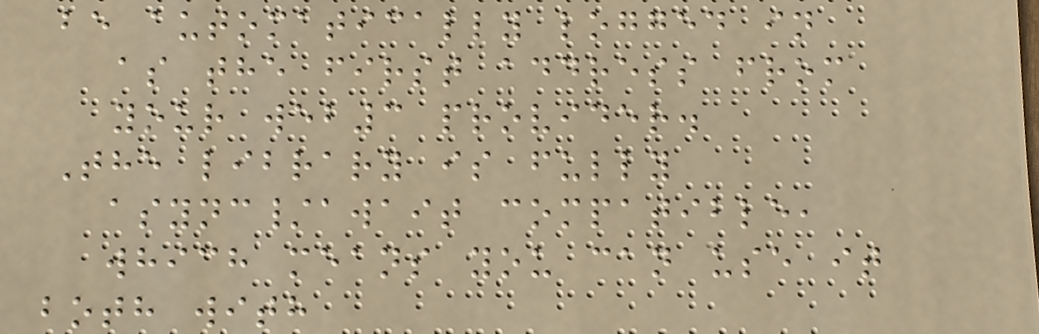be automatically logged in
as the first address from
your web3 provider.
The library is fully
async/await compatible,
which means you can use it
both with
